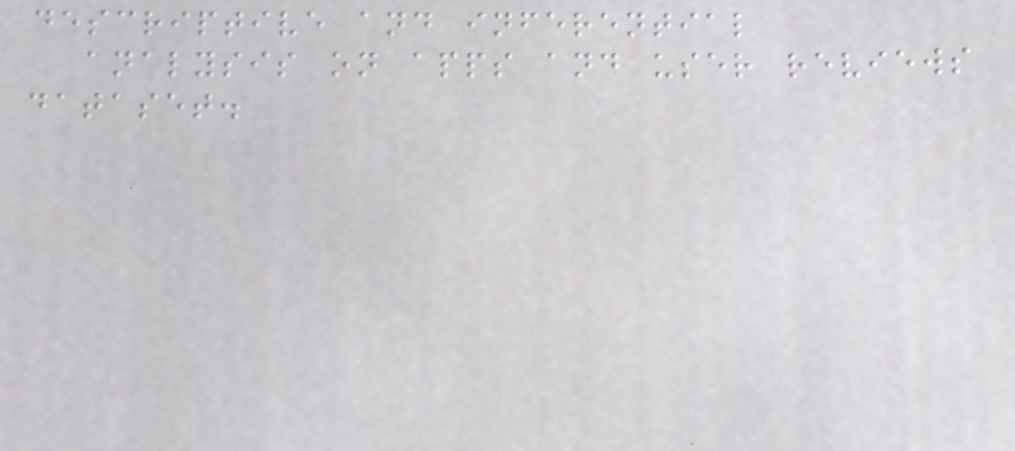descriptive and inferential
analysis on apps and user reviews
dataset.
